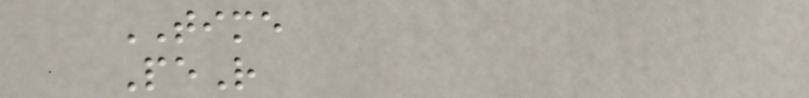TIME
PeR
